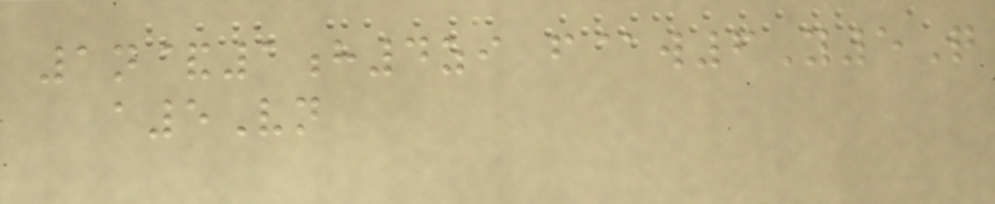1n&1h4zi f@w6Y5Q
a5Vn
